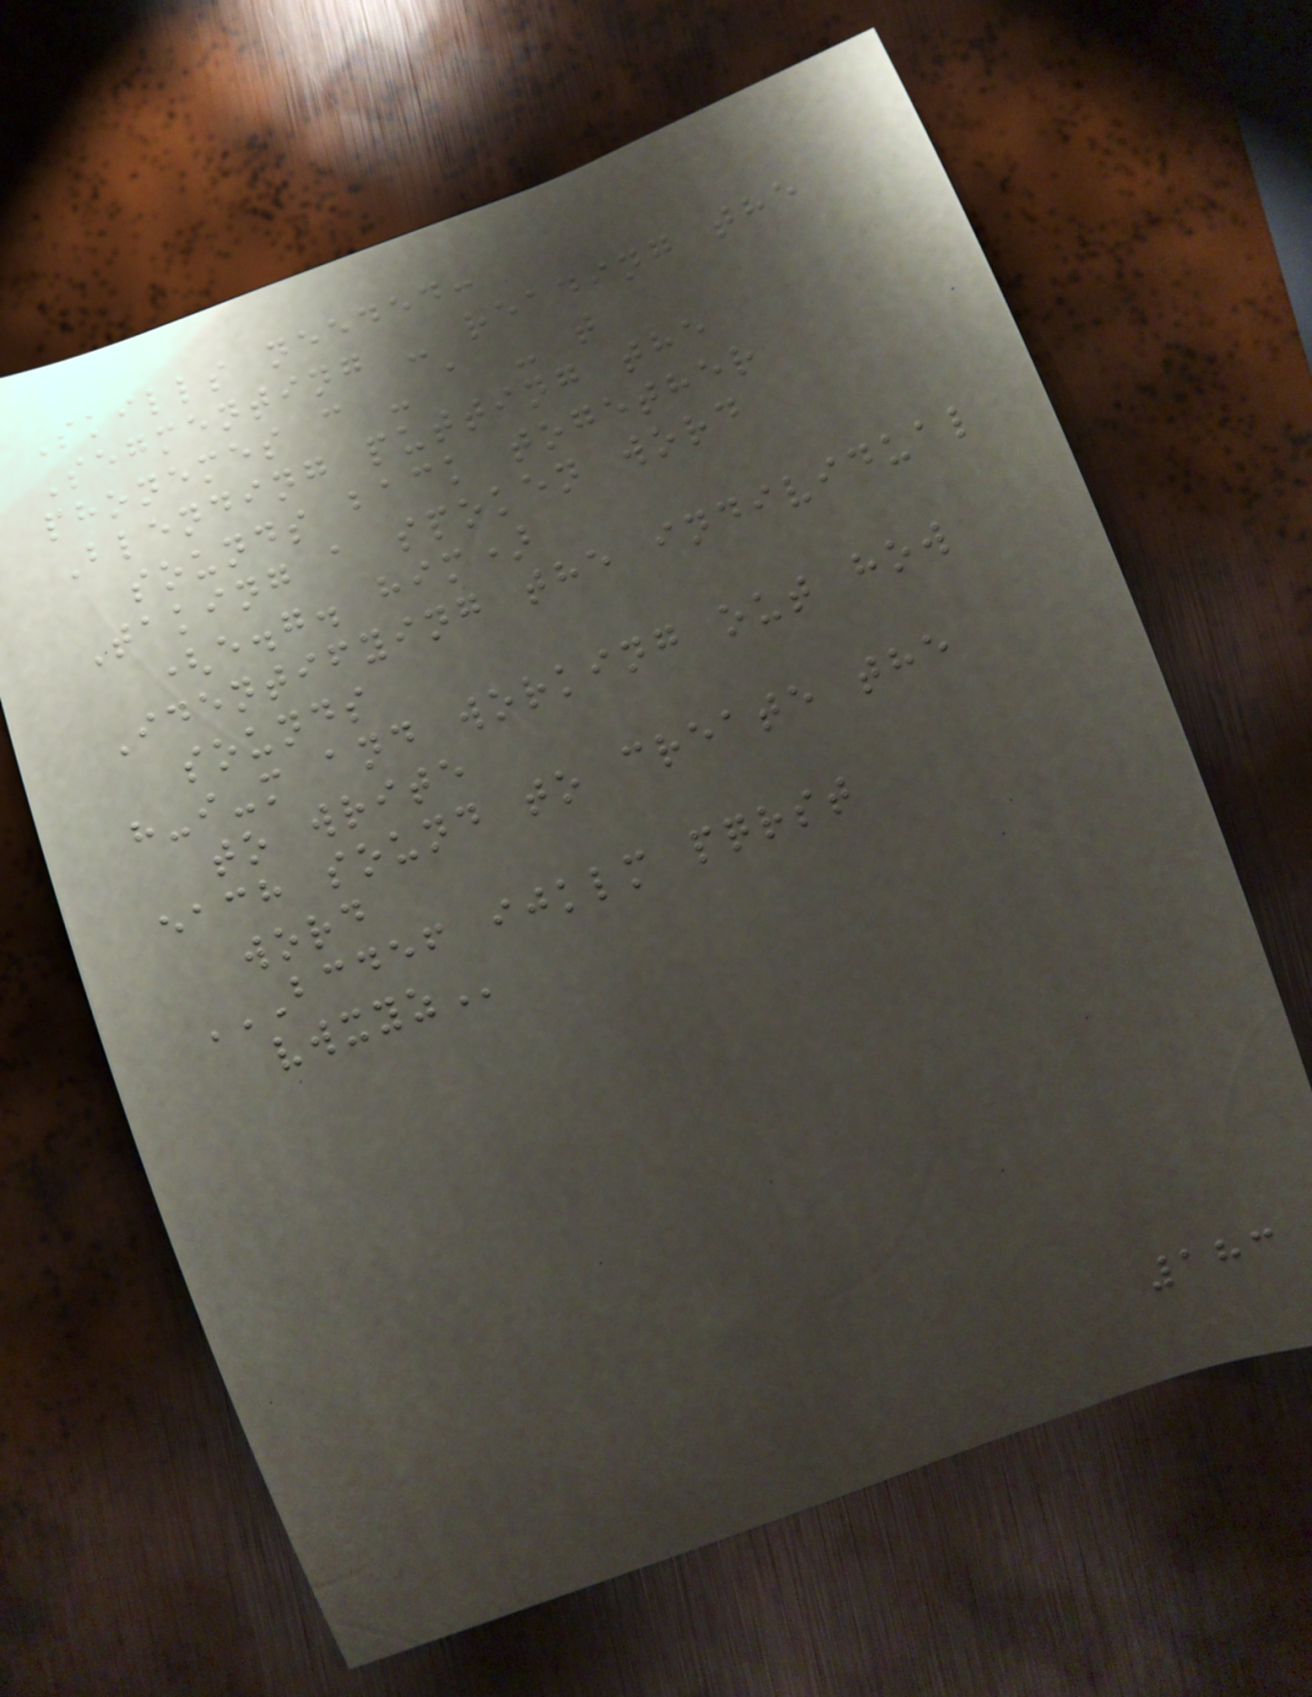Skills needed:
Segmenting - reading the
phonemes c - a - t
Blending putting the
sounds back together
Taking a spoken word
(e.g. him)
Identifying the individual
sounds
h-i-m and working out how
to write
each sound to create the
word
BCDEF IJKLM PQRST
VWXYZ
183
